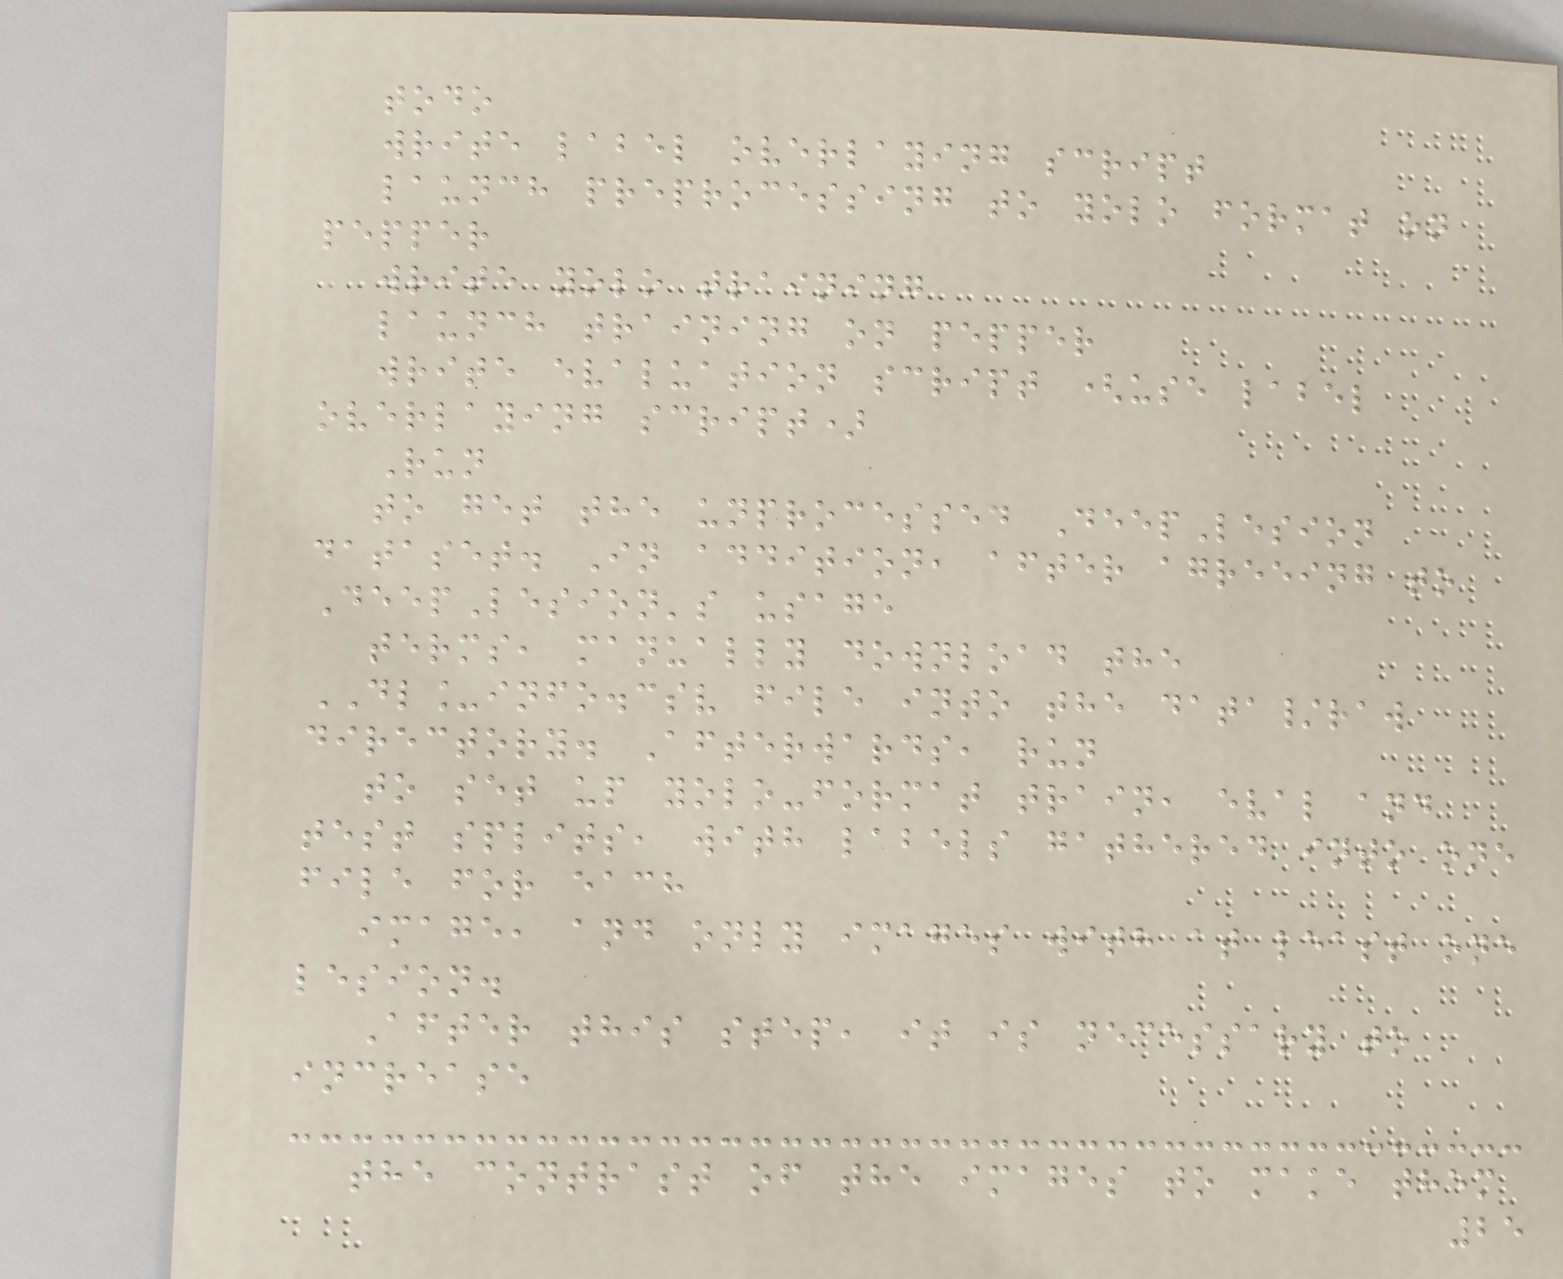todo
write label overlaying script
launch preprocessing to yolo format on
pepper
write yolo training
launch training on pepper
write evaluation script (use label
overlaying script)
Run
to get the unprocessed DeepLesion
dataset. In addition, after agreeing to
DeepLesion's usage
terms, manually download the
DL_info.csv file into the data/raw
directory. Afterwards, run
to set up yolo-format train, eval and
test splits, with labels gathered into one
file for each
image, and only images with at least one
lesion.
After this step, it is necessary to
increase
the contrast of the images to make them
25
